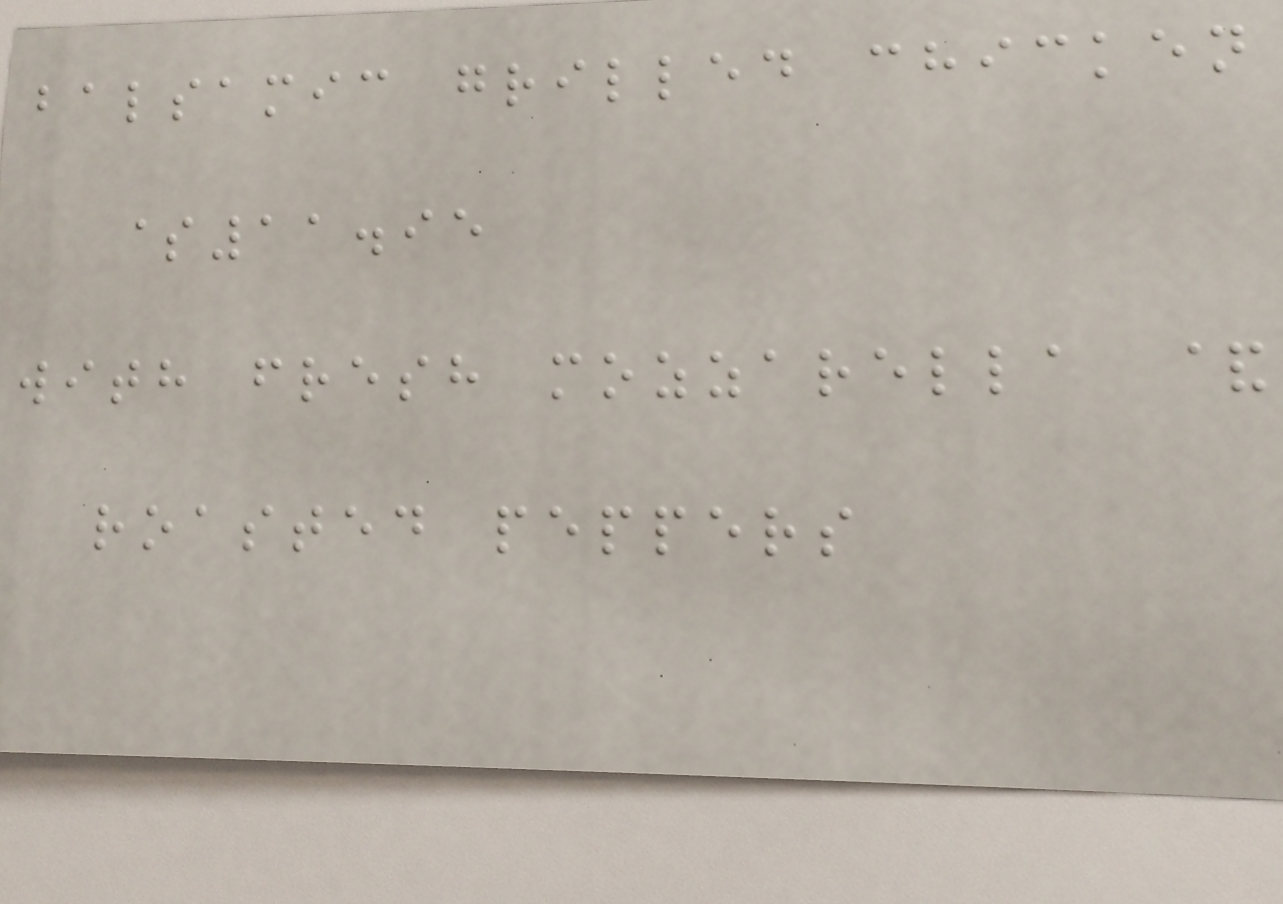balsamic grilled chicken
$11.95
with fresh mozzarella &
roasted peppers
